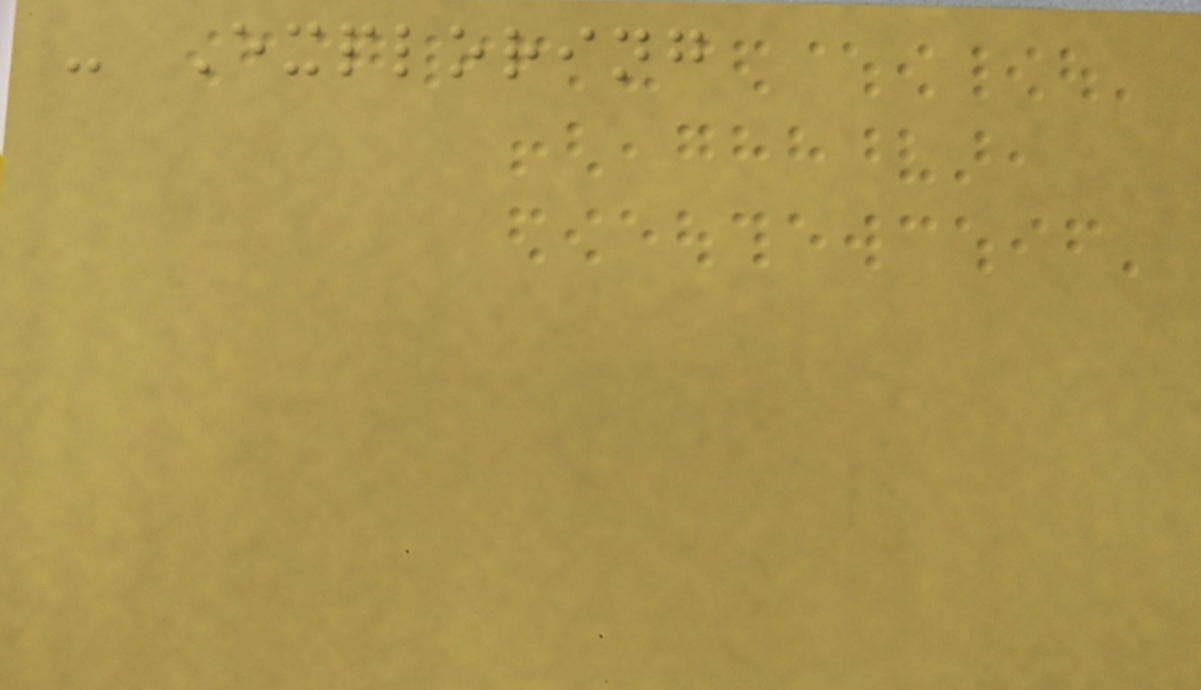- Exploring
